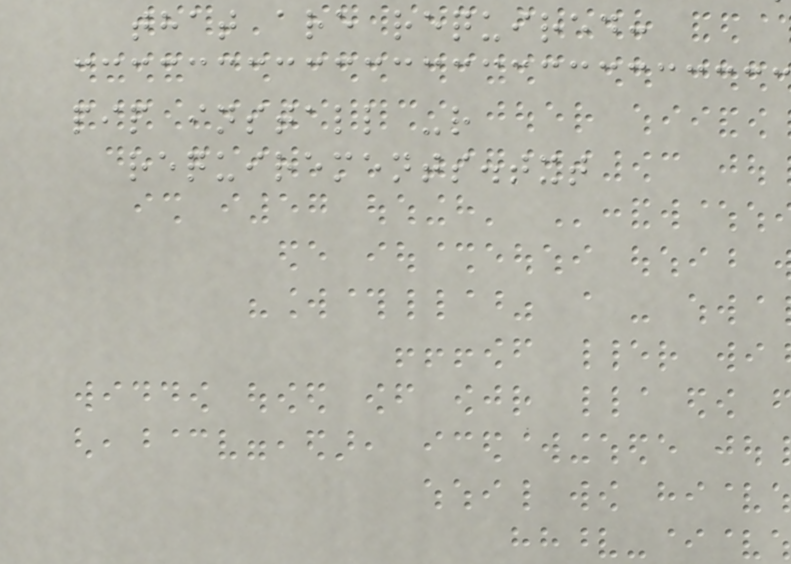that are required:
pip install -r
requirements.txt
